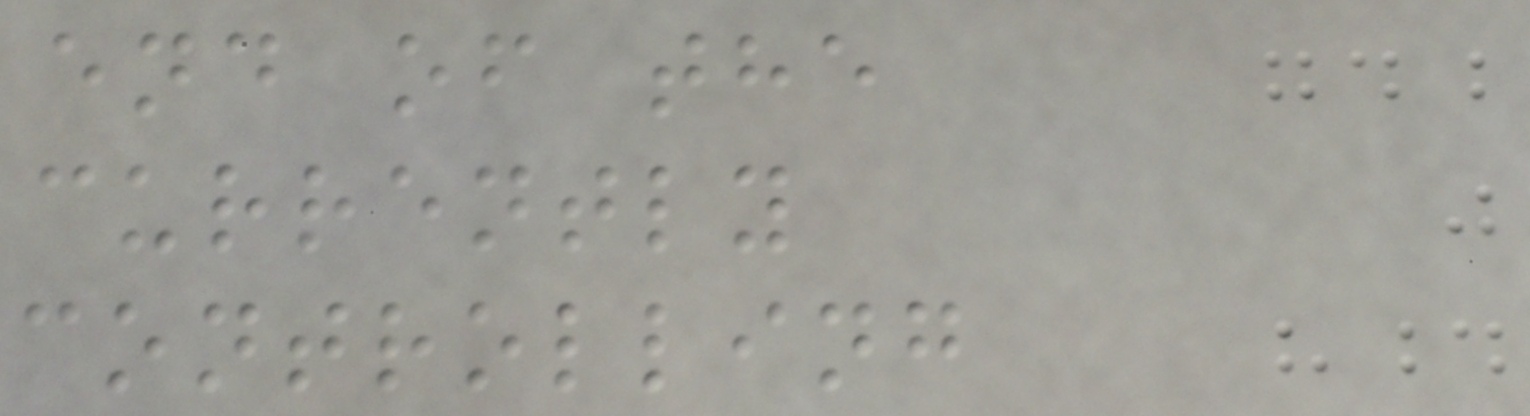end of the
currently
controlling
